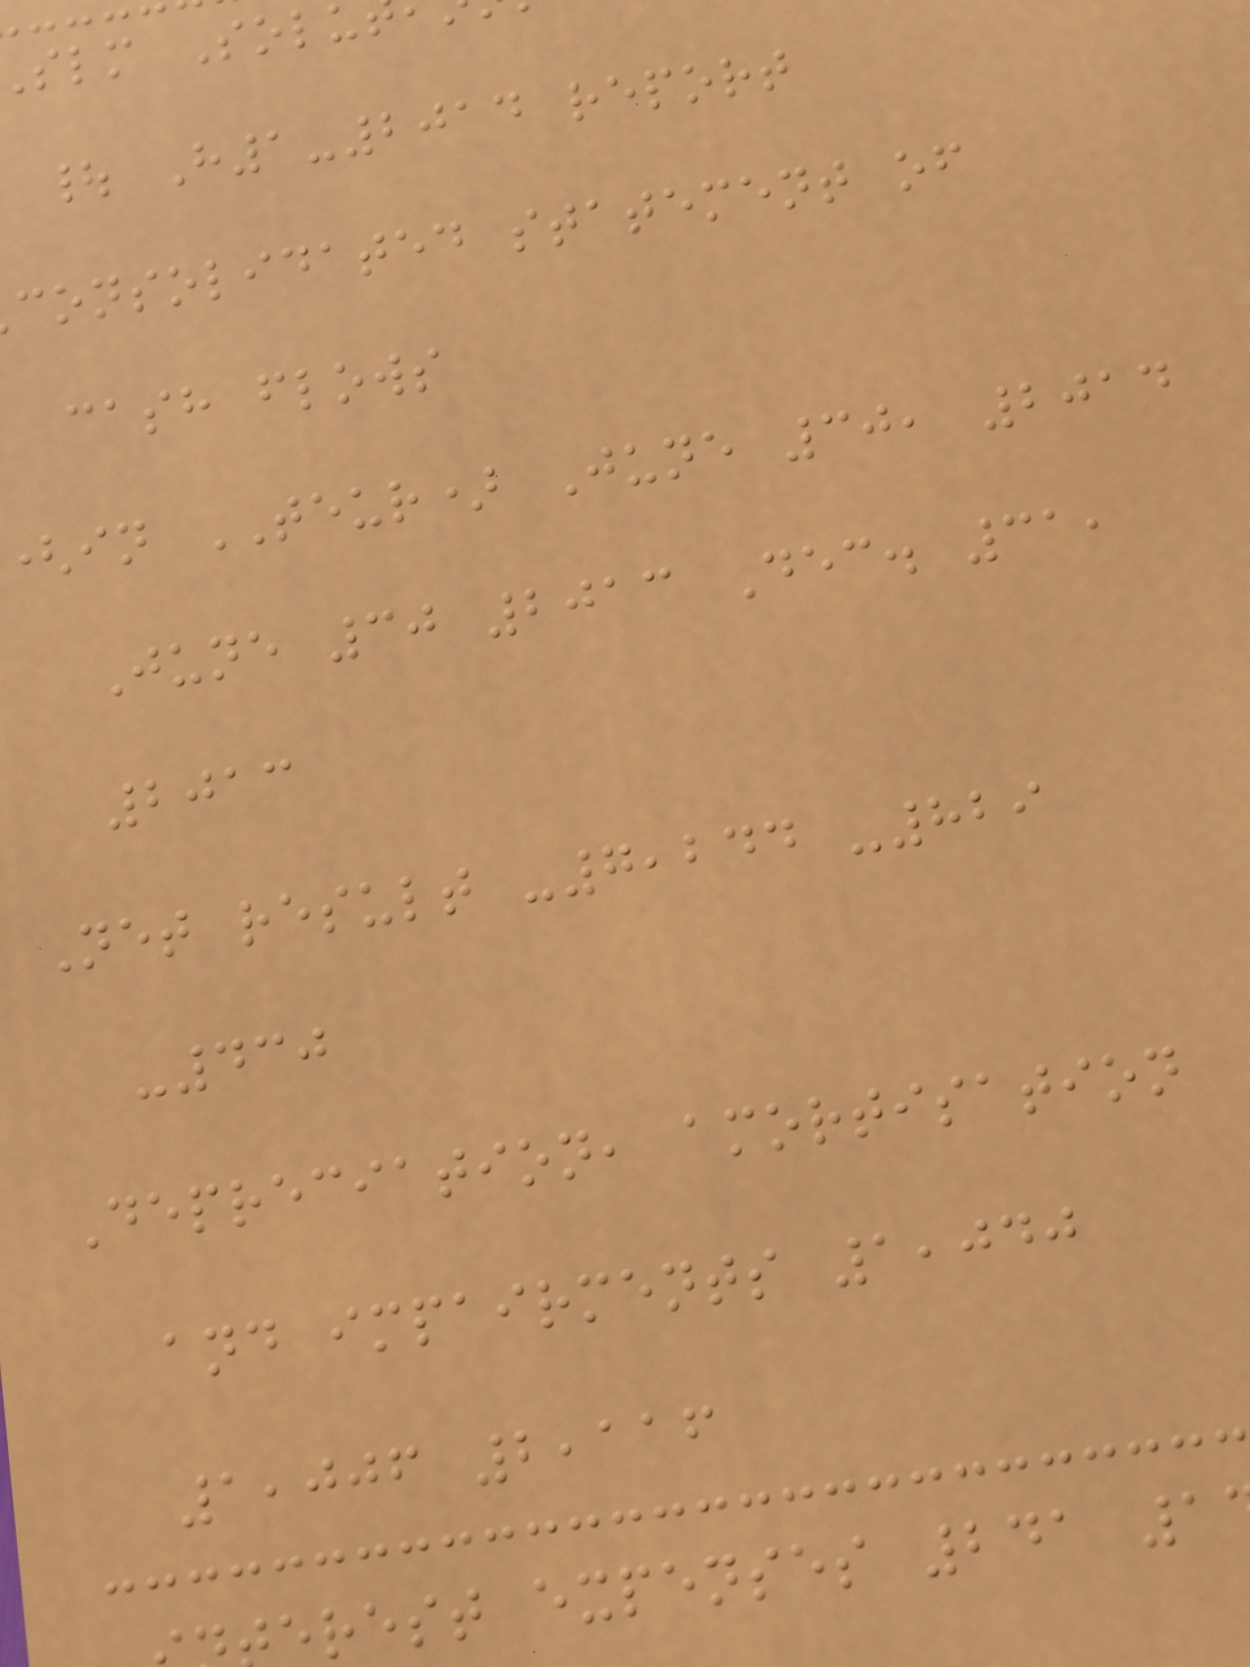slm Sol
| H1-2014 report
consolidated statement of
cash flows
(in TEUR) June 30, 2014
June 30 2013 Dec. 31,
2013
Net result -7,244 -829
-430
Depreciation, amortisation
and impairments 1,040
1,006 2,116
erest expenses 241 1
